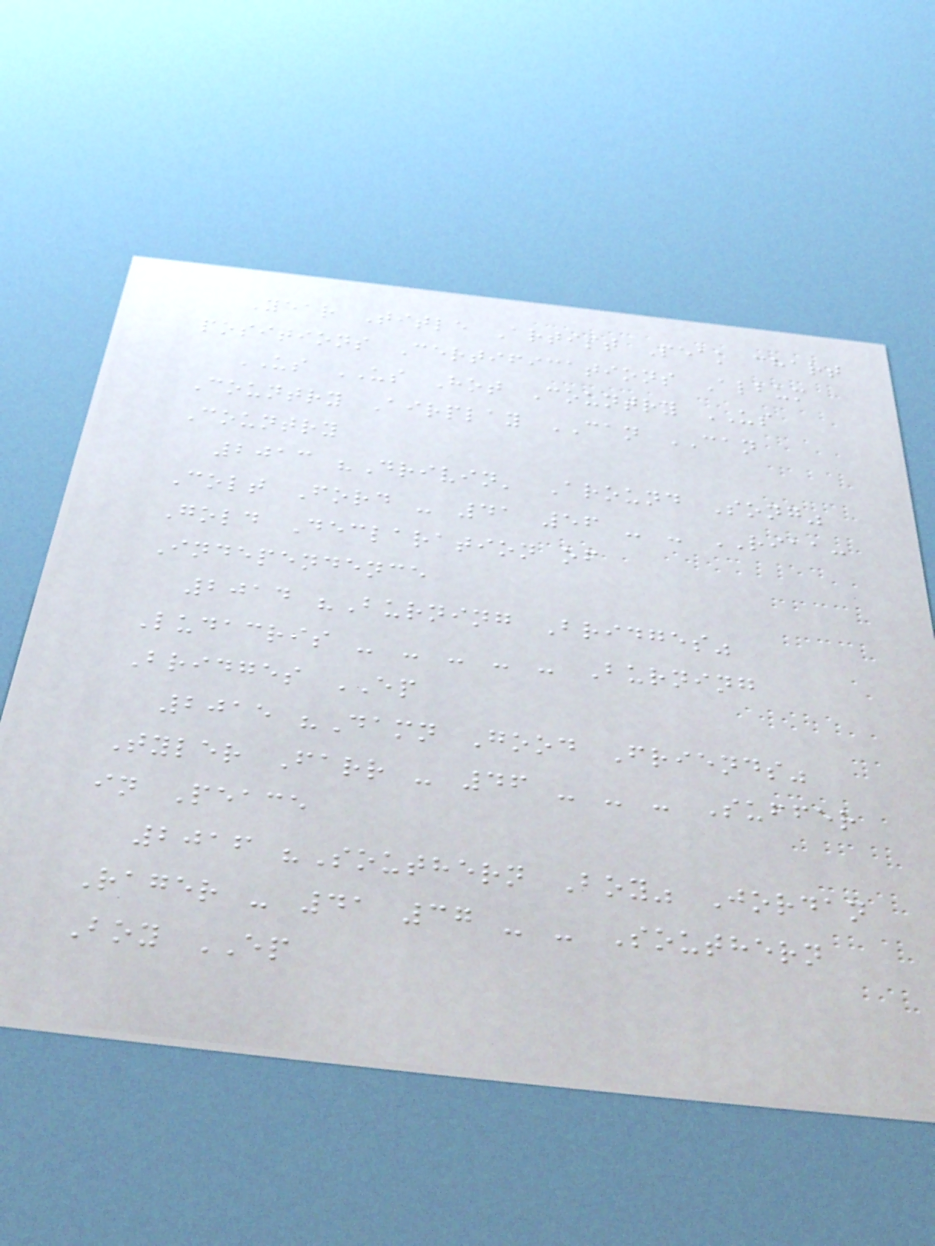Year Title Artist Peak chart
positions Certifications Album
US US Hot Country US
Country Airplay CAN CAN
Country
2013 "Drivin' Around Song"
Colt Ford - 41 56 - - RIAA:
Gold Declaration of
Independence
2014 "Burning Bridges"
Ludacris - - - - - Burning
Bridges EP
2015 "Damn Good Friends"
Tyler Farr - 46 - - - Suffer
in Peace
2016 "Southern Boy" Jordan
Rager - 41 37 - - Southern
Boy EP
